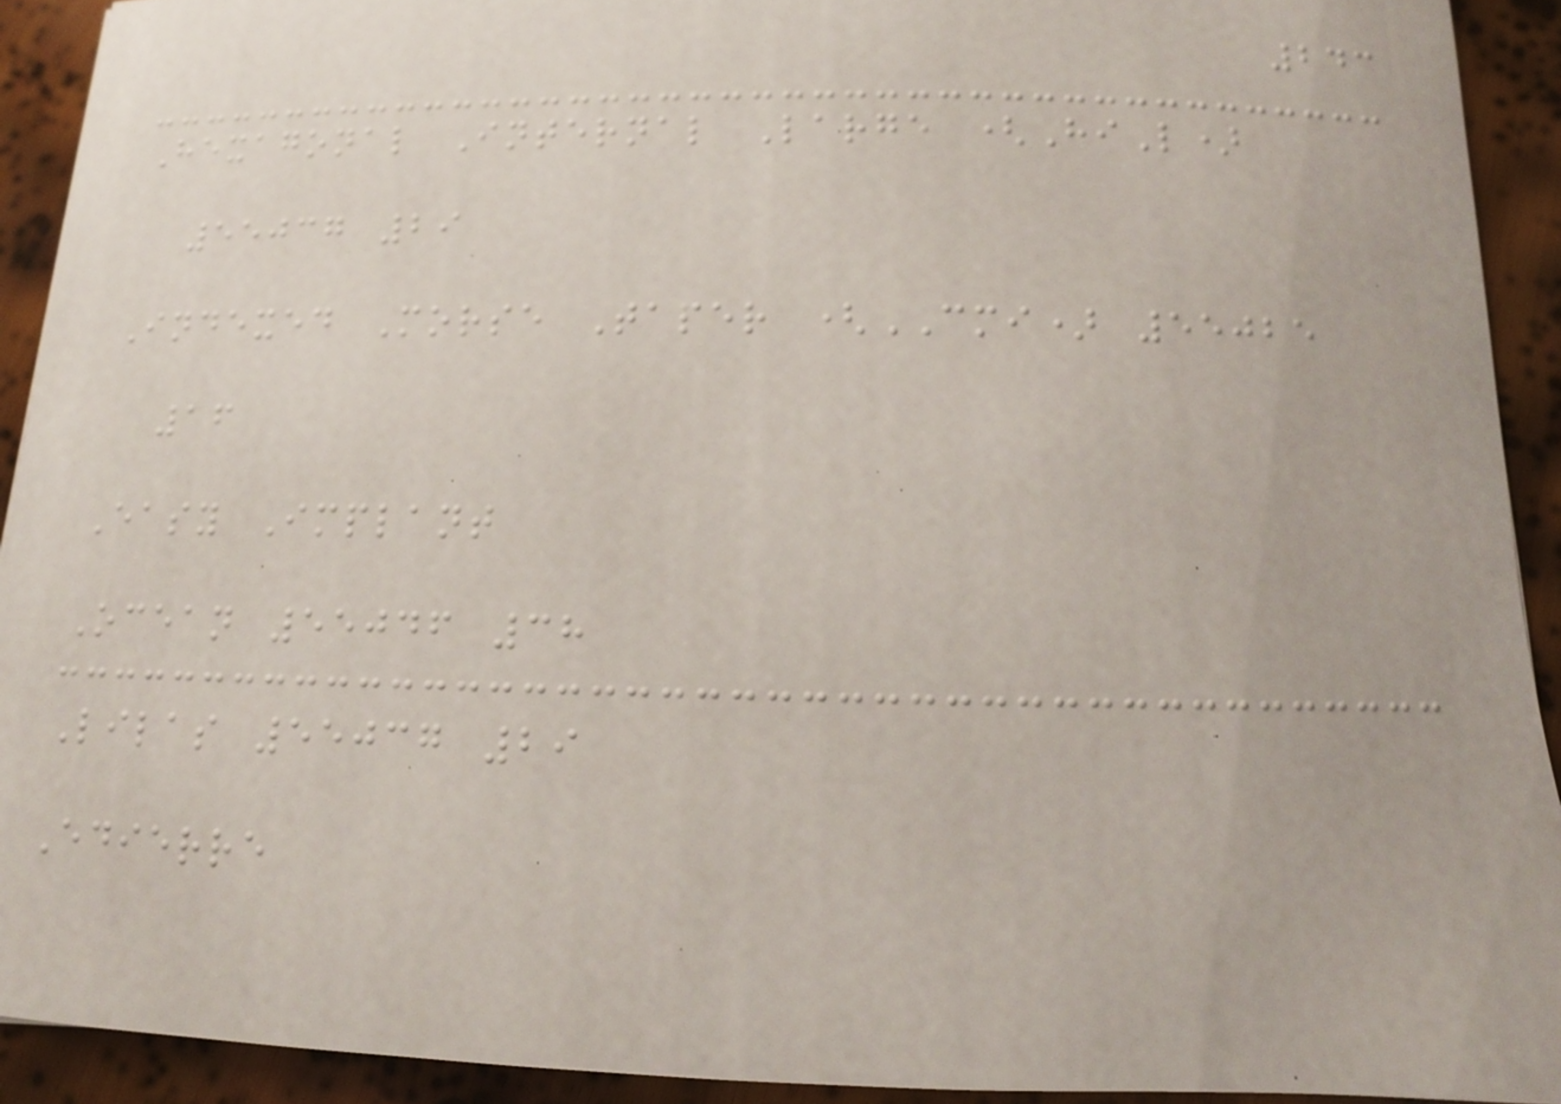243
Hexagonal Internal Large (HiL)
55037 29
Indexed Morse Taper (CMI) 55025
16
Easy Implant
Ocean 55046 38
Lilas 55037 29
Edierre
